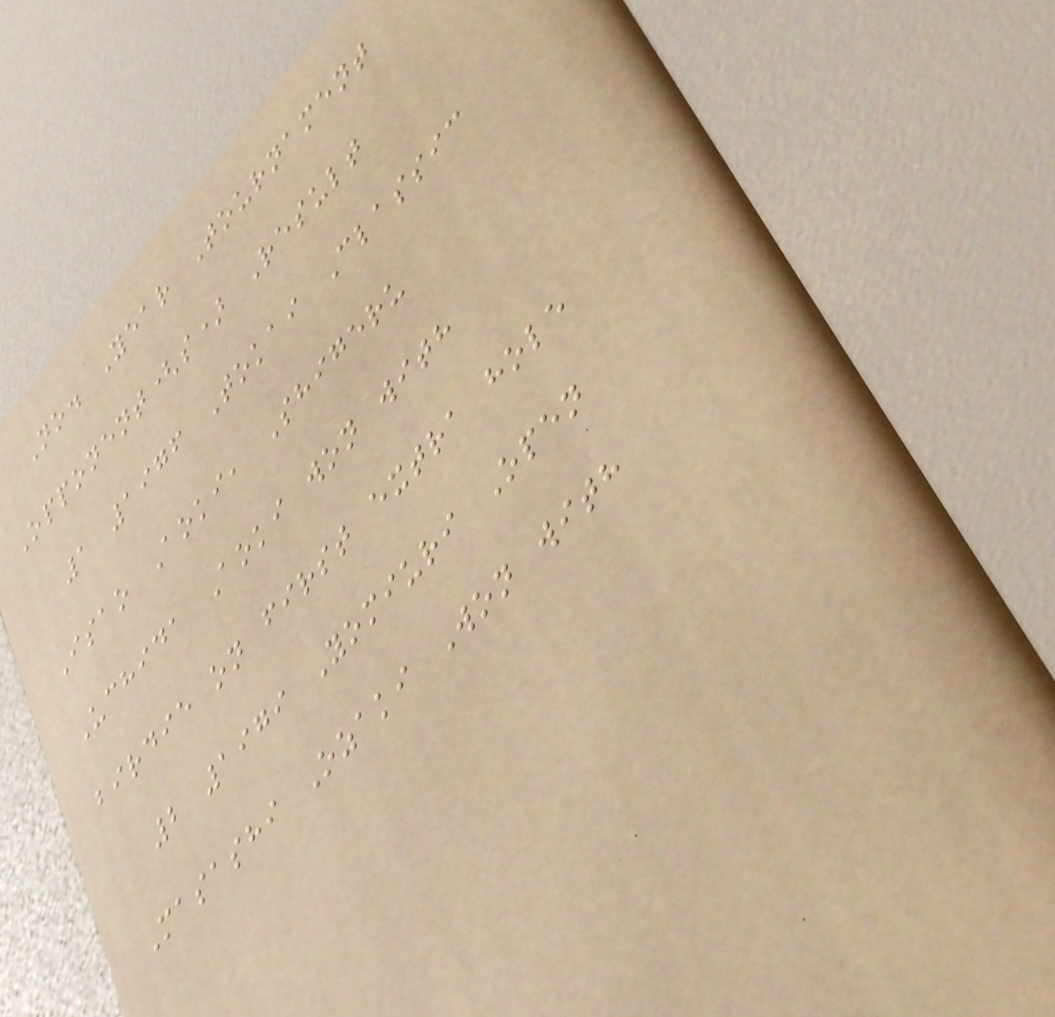No. Year Tournament
Opponent(s) Result
1 1976 Tokai Classic
Isao Aoki, Shigeru
Uchida Aoki won with
birdie on first extra hole
2 1979 Yomiuri Open
Masashi Ozaki Won with
